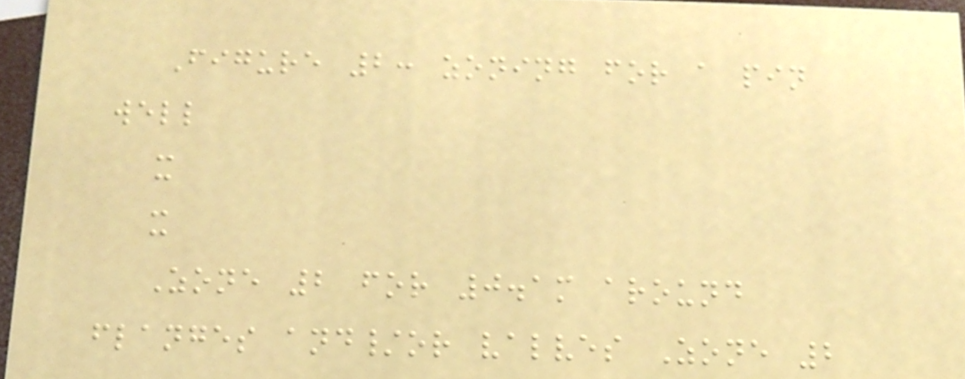Figure 2: zoning for a pin
well
x
x
Zone 2 for 0.1m around
flanges and/or valves Zone 2
